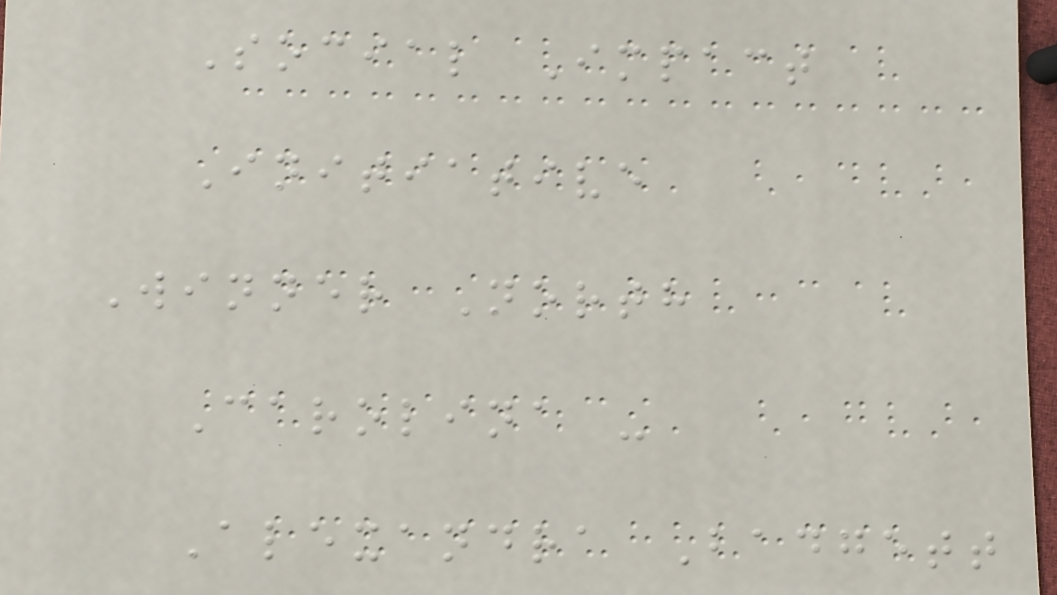Social Impact
Initiative
Winner North
Carolina -
Alexandra Badgett
